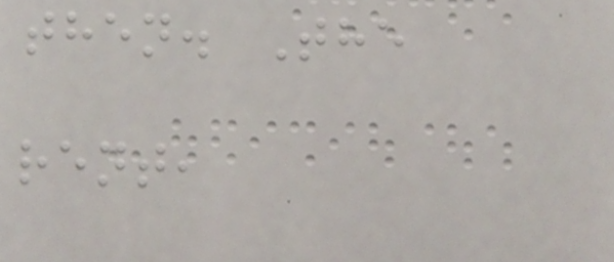then. The
rent,
